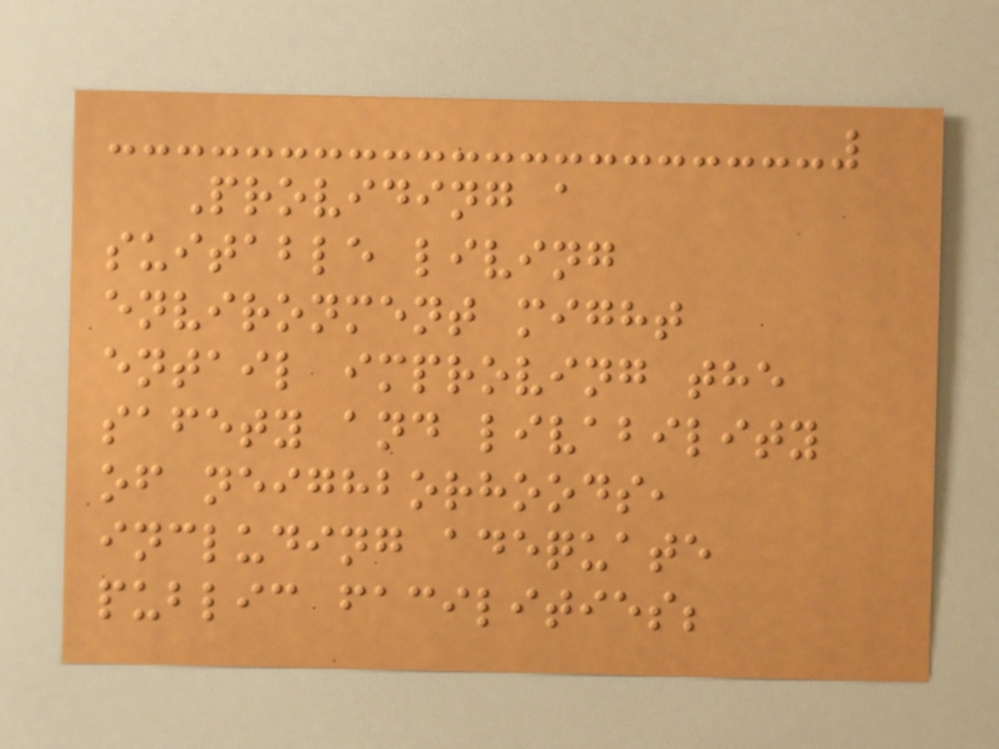Providing a
suitable living
environment might
entail improving the
safety and livability
of neighborhoods,
including adequate
public facilities;
